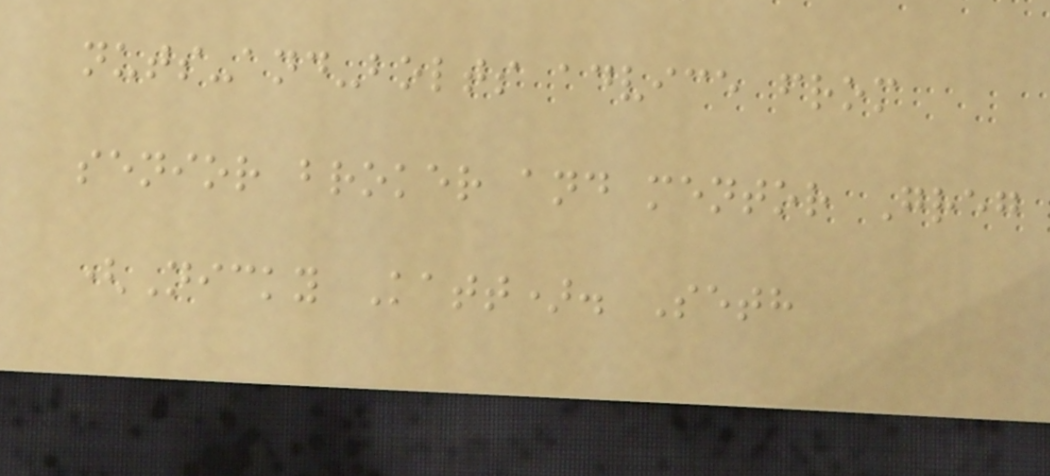nuts-and-bolts advice from
senior broker and mentor Greg
(Nicky Katt). Seth
